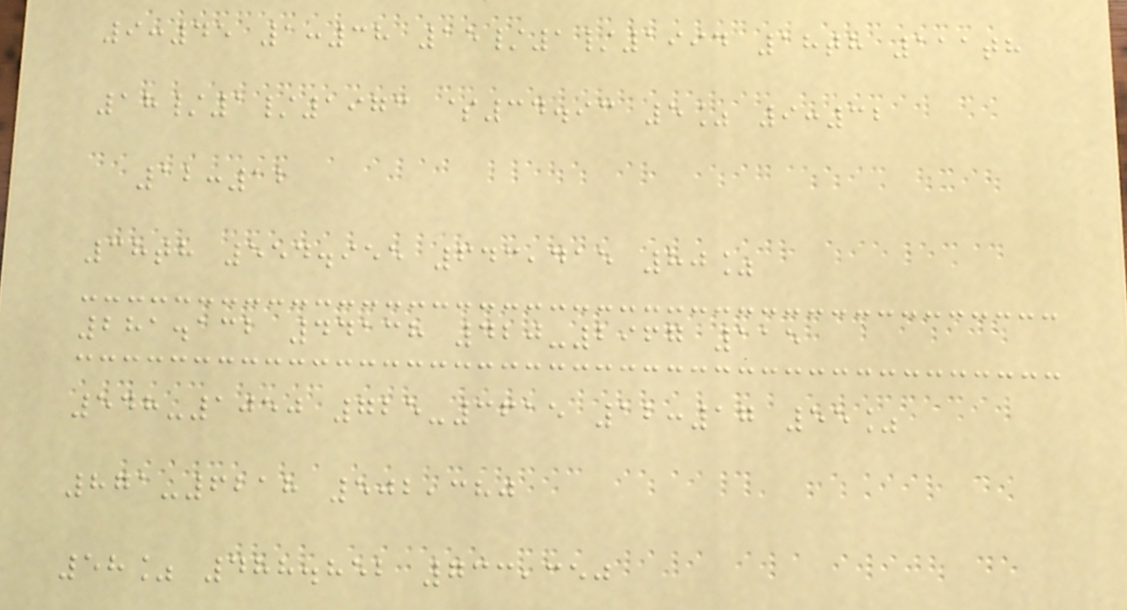9:45 1:38 15/1/1994 18th 111th
18/1/1973 $34.93 5% 9:32
12:12
38th 554.955 643,415 80%
281.132 44138 420-2967 115
548-1050 725-3615 12:17 55%
871-6218 502,380
58% 488.852 733,350
